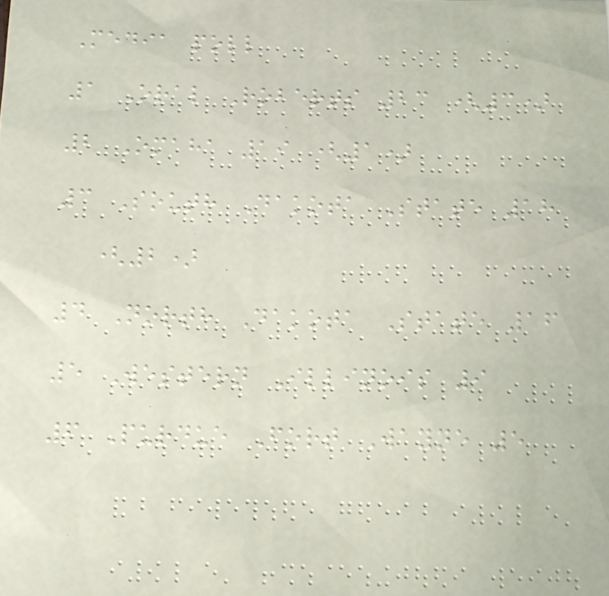Media poll
1 Oral Roberts 23 (3)
2 Omaha 19 (1)
3 South Dakota State 18
(2)
4 North Dakota State 16
5 Western Illinois 9
6 Purdue Fort Wayne 5
